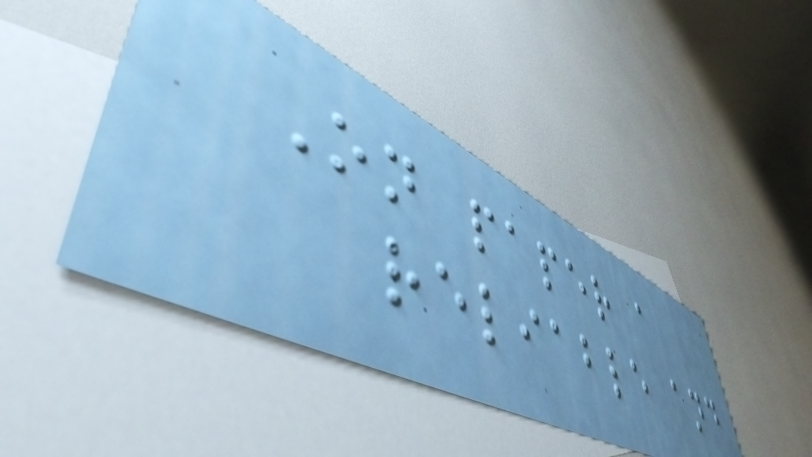On paper a
reliable and
